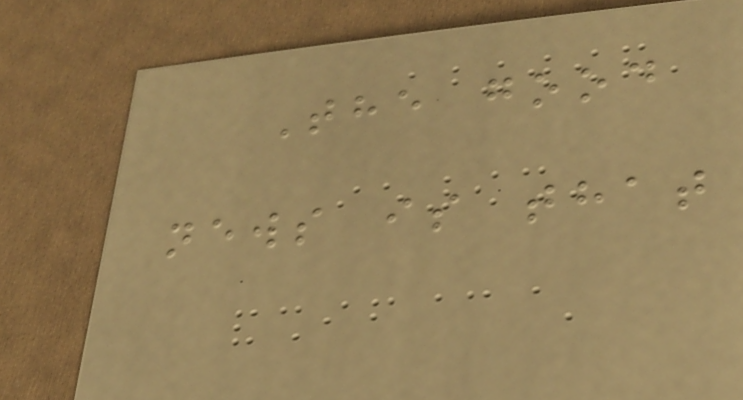The good
news is that
